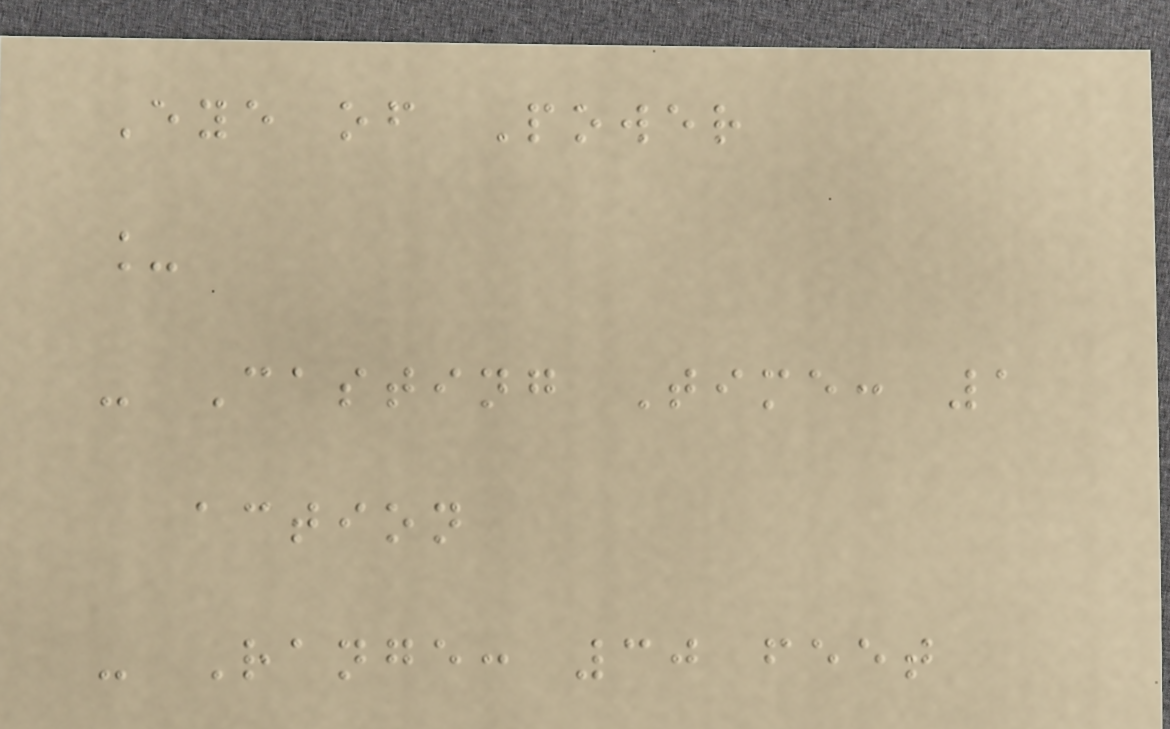Eye of Power
_
- Casting Time: 1
action
- Range: 30 feet
